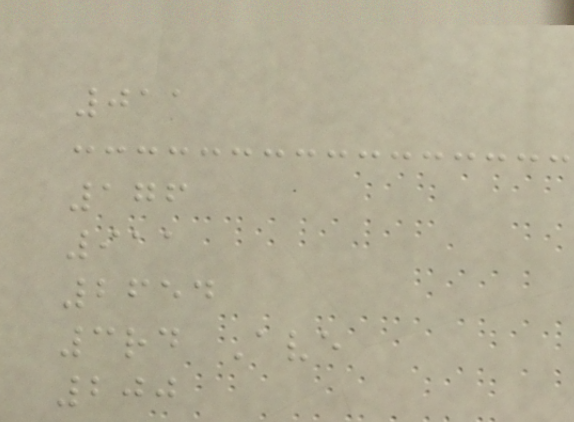011
176
911
2654
3rd Ave
200
